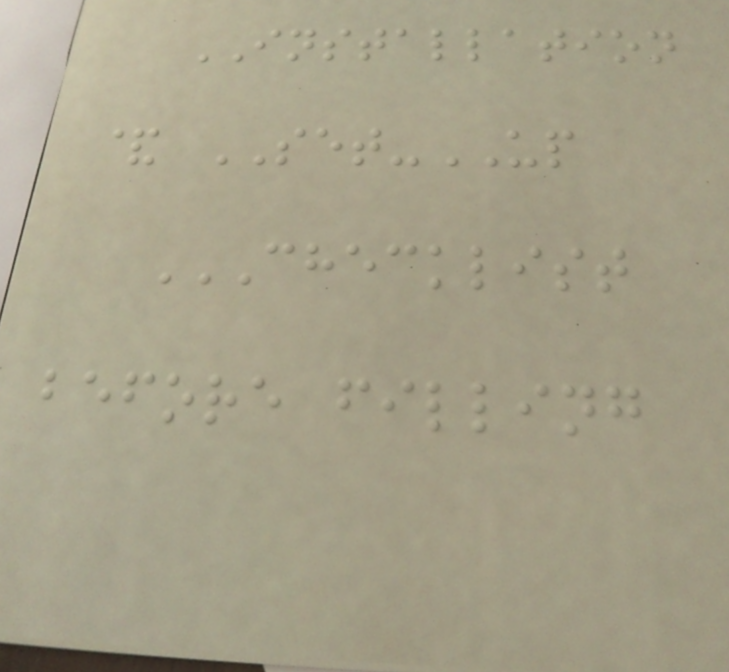INSTALLATION
& SET-UP
CHECKLIST
BEFORE FILLING
